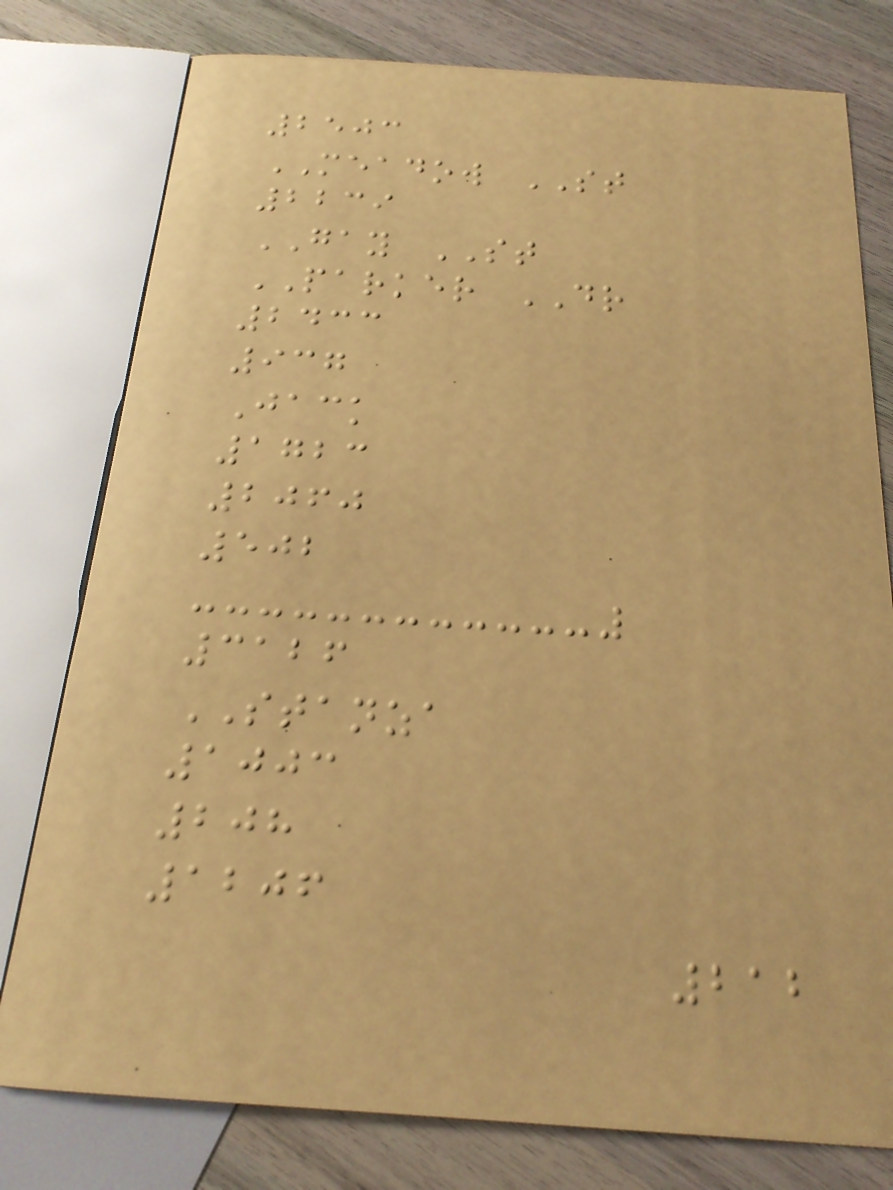2503
MEADOW ST
2239
GAY ST
PARKER DR
2433
937
Jack
1723
2060
502
3126
STANZA
1003
208
1206
212
